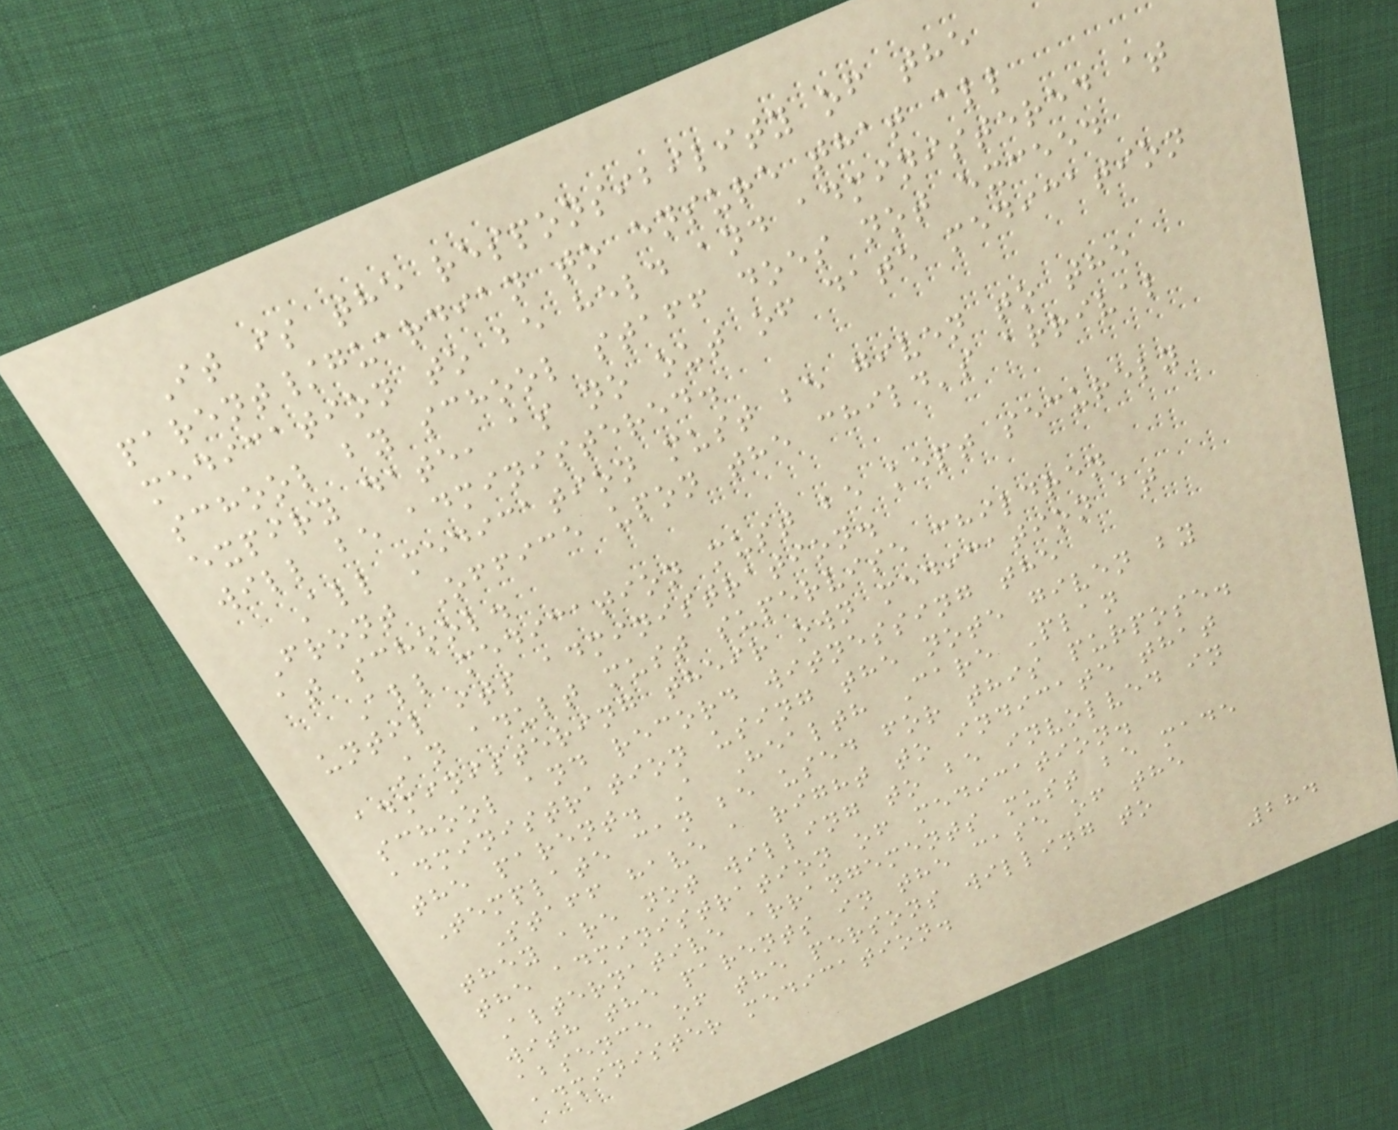It is the responsibility of the
parent/guardian to ensure that all
medication to be held and administered at
school by school staff does not exceed
expiry date, as no out of date medication
will be administered.
All medication must be given to the
Front Office upon the child's arrival
at school.
All medication must be kept securely
until its administration.
An adult must supervise children
administering their own medication at
school and record witnessing the
administration using the note given by
the parent. A Health Care Plan
Template can be used for this purpose.
Staff have a right to indicate that
they are not willing to be involved in
the administration of medication.
Alternative arrangements must be made
with the parents in the case of the
absence of the persons willing to
administer medication.
284
